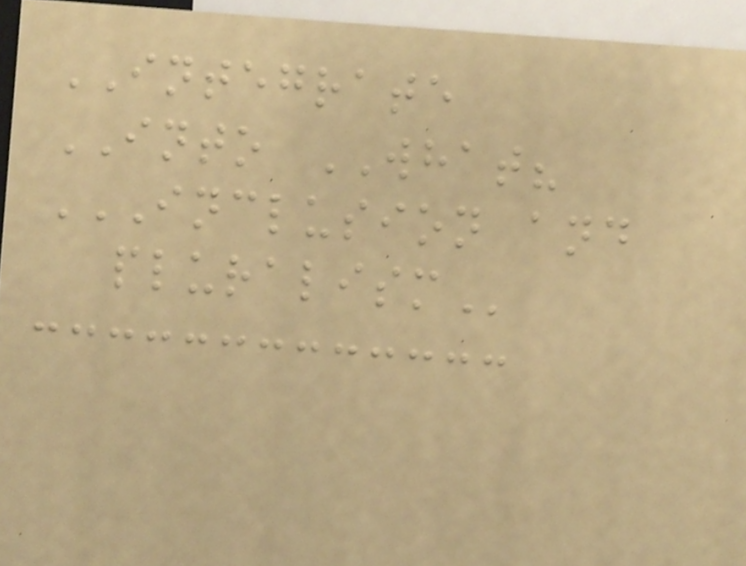INTEGRATE
INTO WHAT?
INCLUSION AND
PLURALISM
